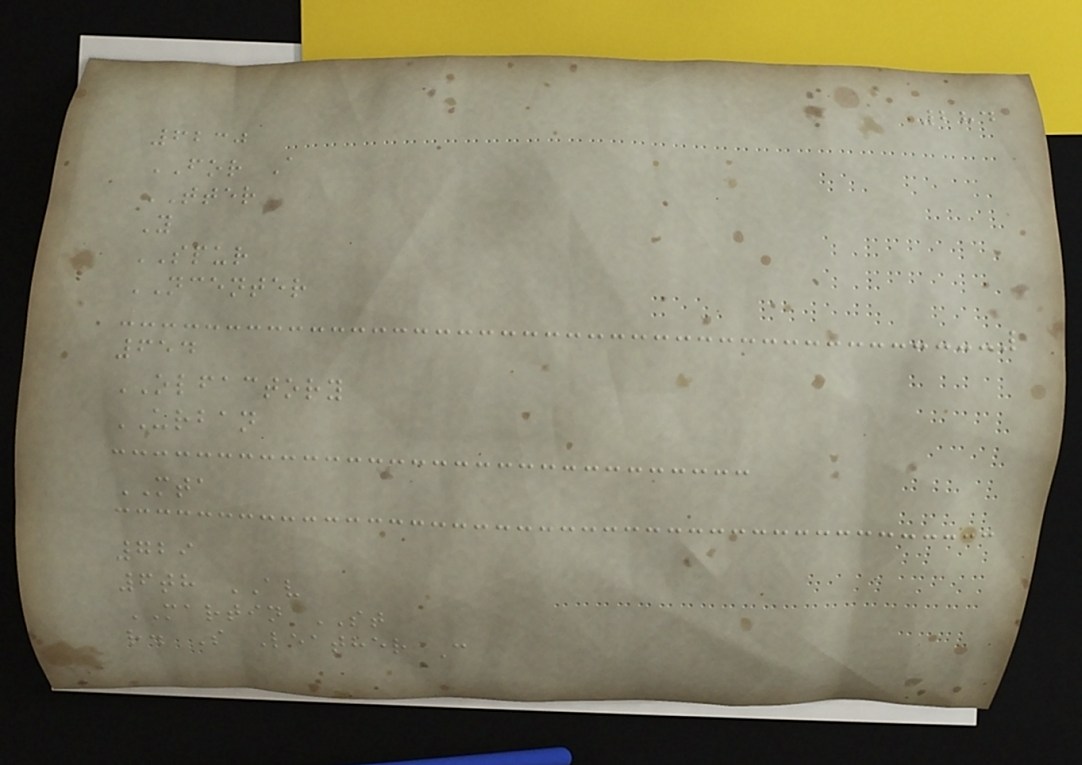284
6230
FOR A
TTER
Y
SPUR
NCENTER
654
OLFACTORY
URBAN
MTA
729
6th AV
MARTIN ST
r. S Leather C
